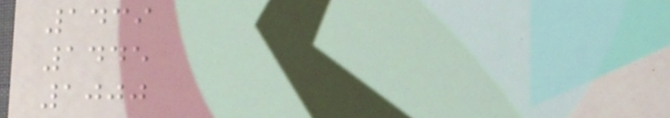1439
1445
1000
